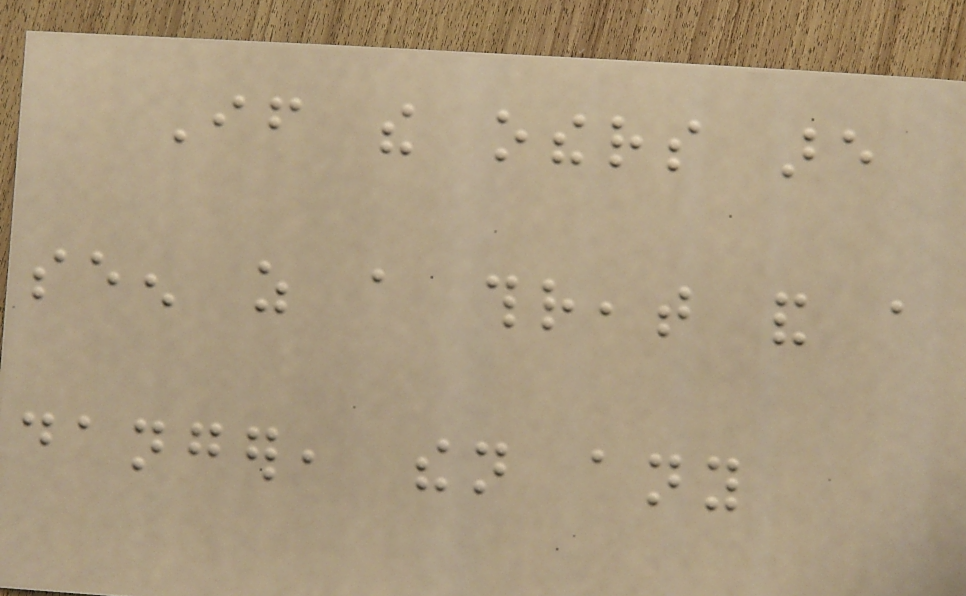If the others are
seen as a threat and a
danger, then any
